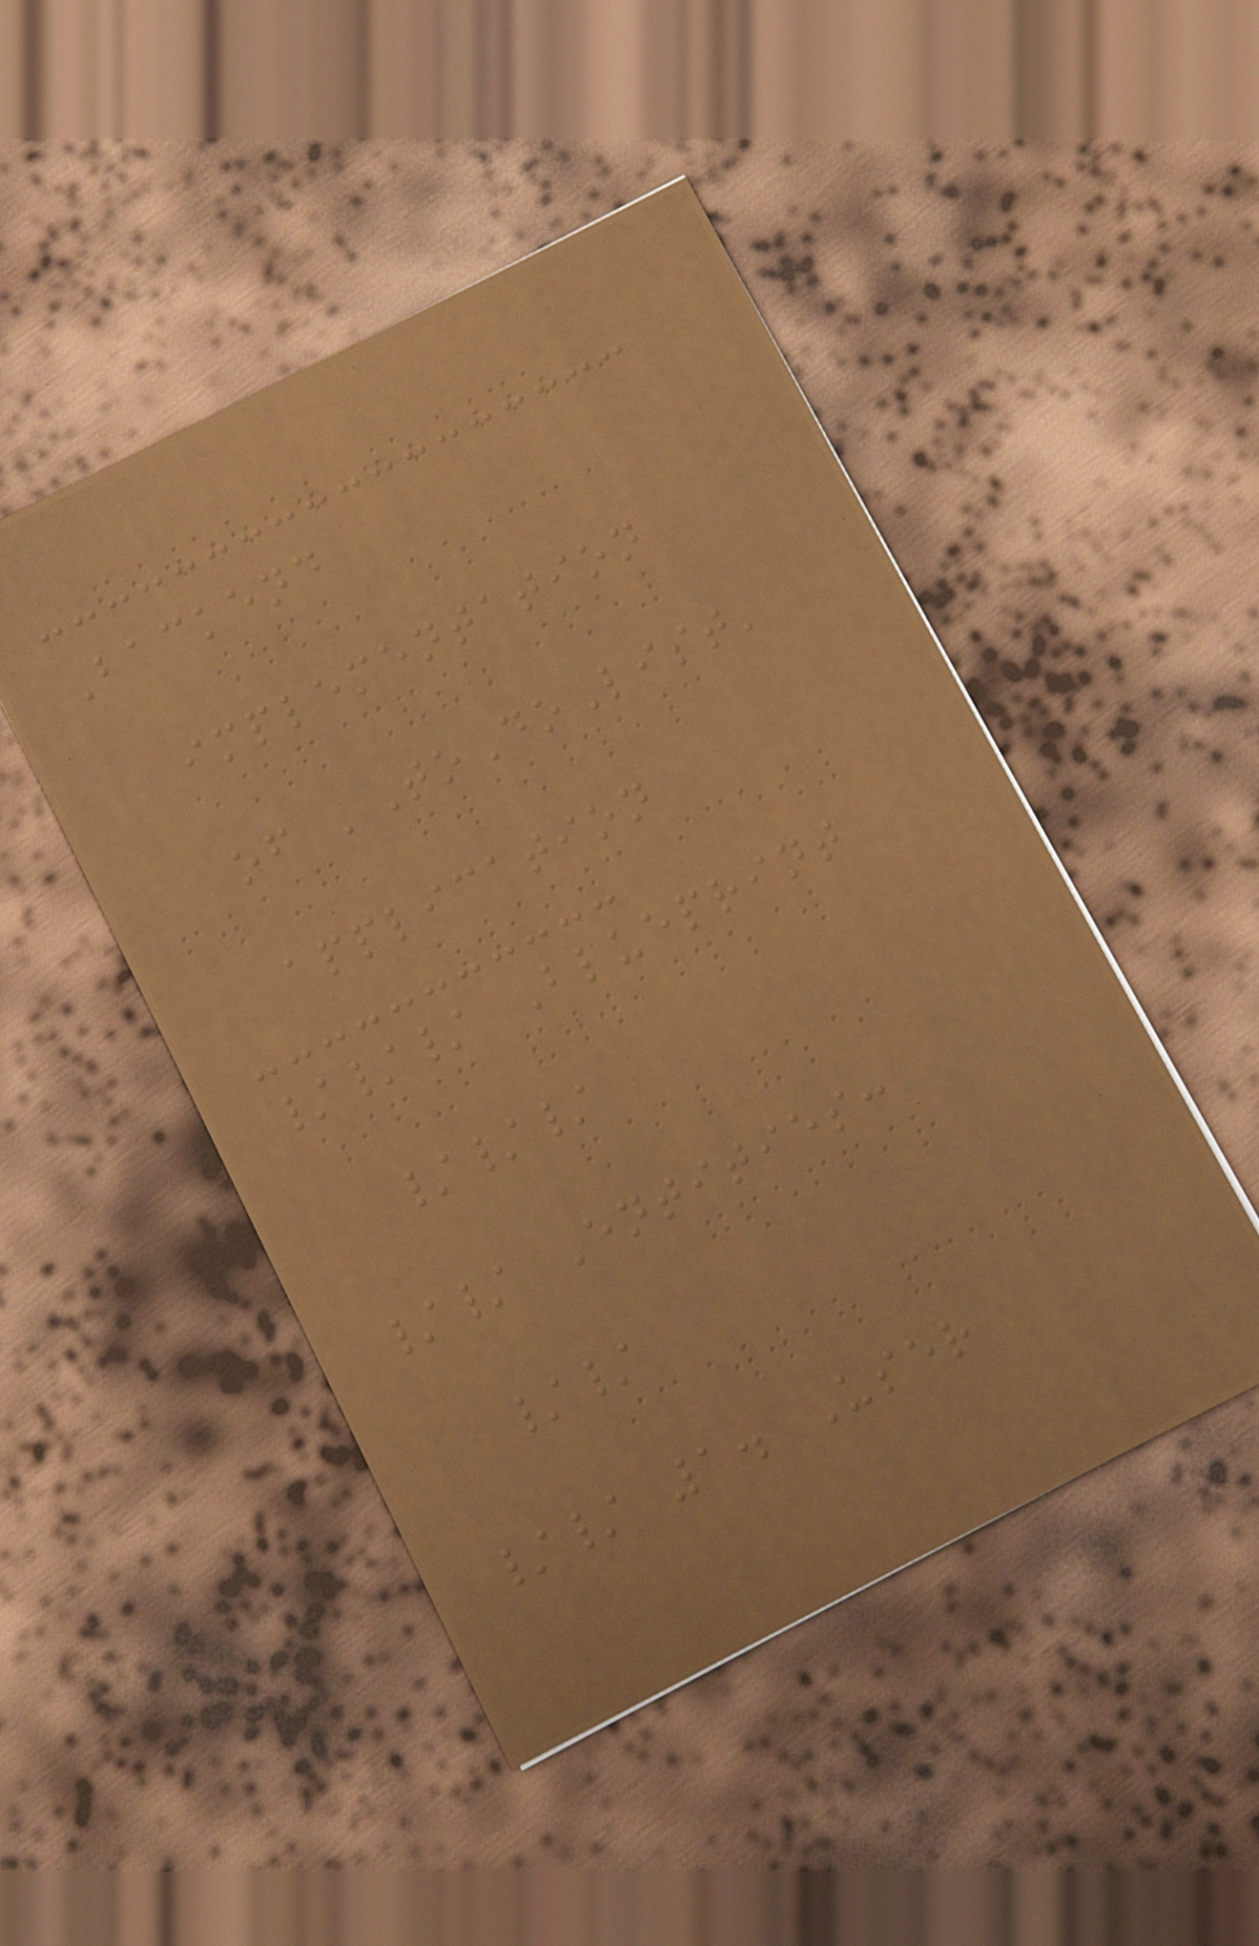Backend
implementation
of 'ToDoList'
application
/// Blueprint
///
// Entities:
//
// 1. User
